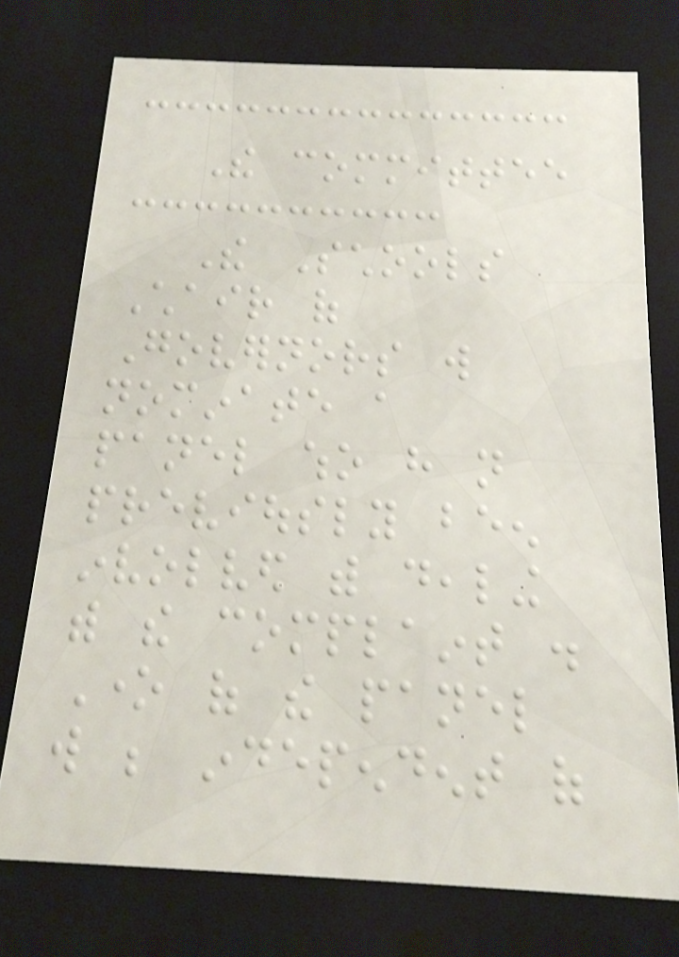The committee
The Schools
Chair of
Governors will
nominate a
panel who have not
previously been
involved with dealing
with the complaint .
One of the panel
will be independent of
